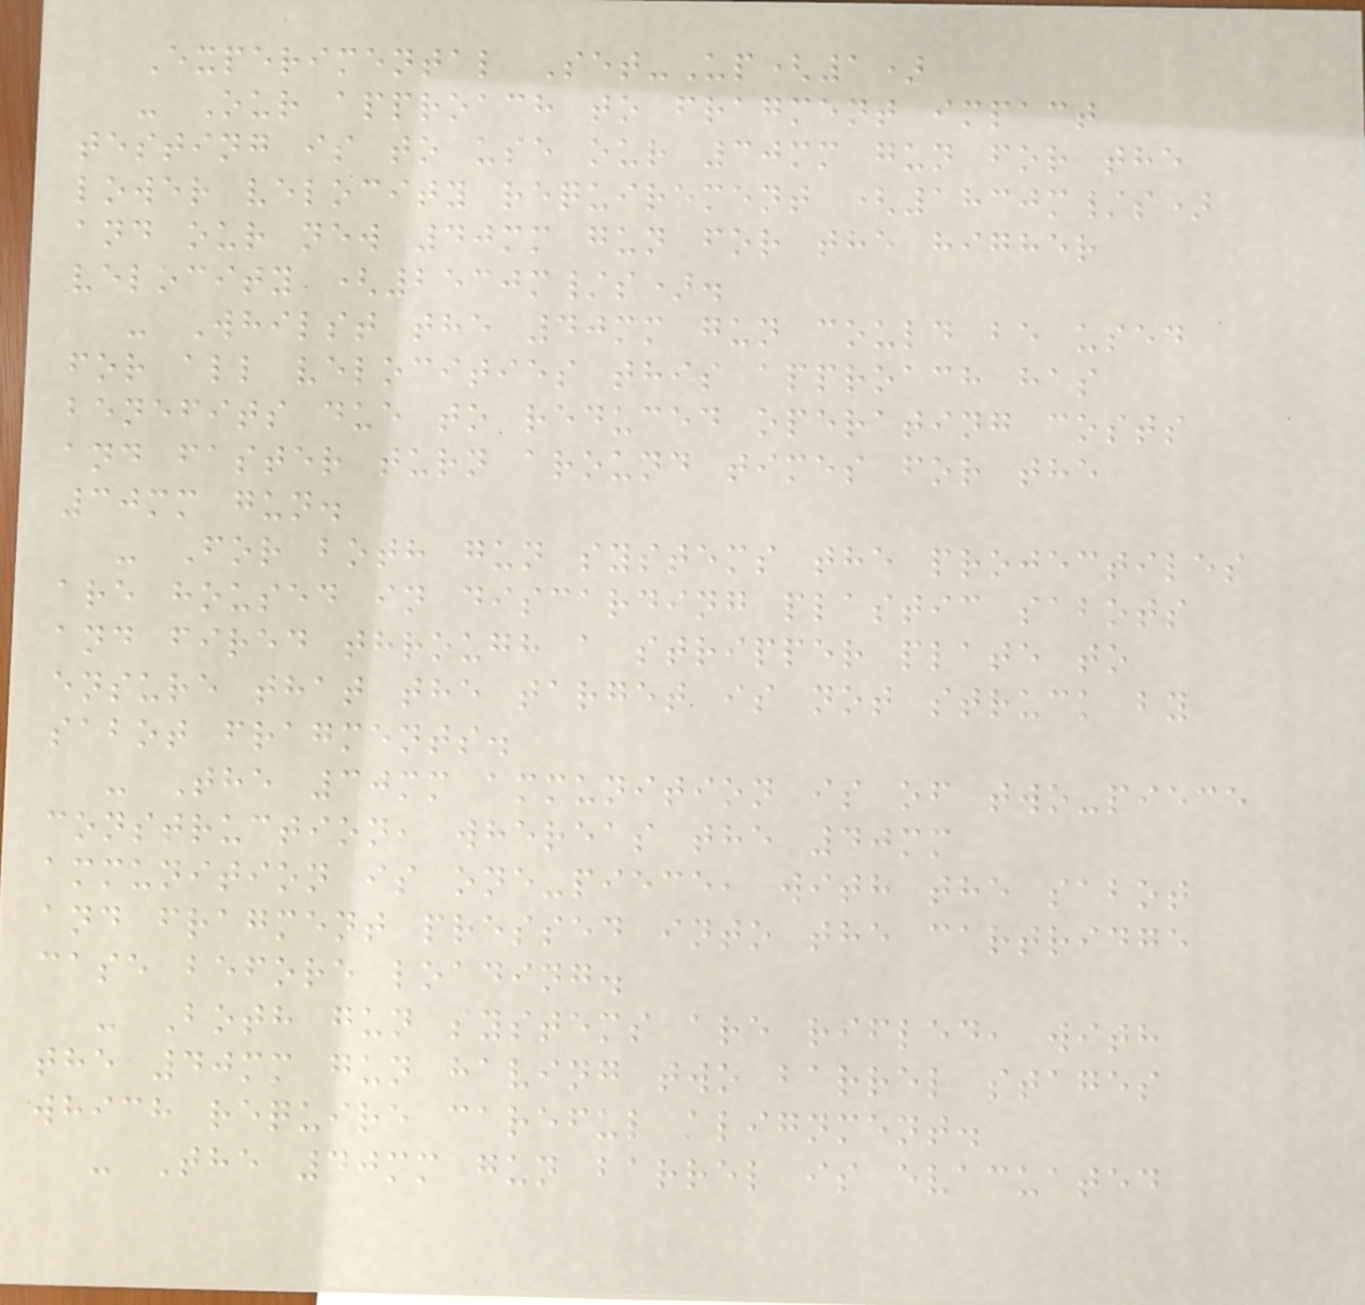Experimental Set-Up(1)
- Our approach to fragment impact
testing is to use our 30mm gun for the
lower velocity requirement (1830m/s)
and our new 40mm gun for the higher
velocity (2530m/s).
- Whilst the 40mm gun could be used
for all velocities this approach has
benefits due to reduced operating costs
and faster turn around times for the
30mm gun.
- For both gun systems the projectiles
are housed in discarding plastic sabots
and fired through a stripper plate to
ensure that the target is not struck by
sabot fragments.
- The 30mm ammunition is of two-piece
construction, whereas the 40mm
ammunition is one-piece, with the sabot
and fragment pressed into the cartridge
case before loading.
- Both gun systems are rifled, with
the 40mm gun having two barrel stages
which require careful alignment.
- The 40mm gun barrel is evacuated
